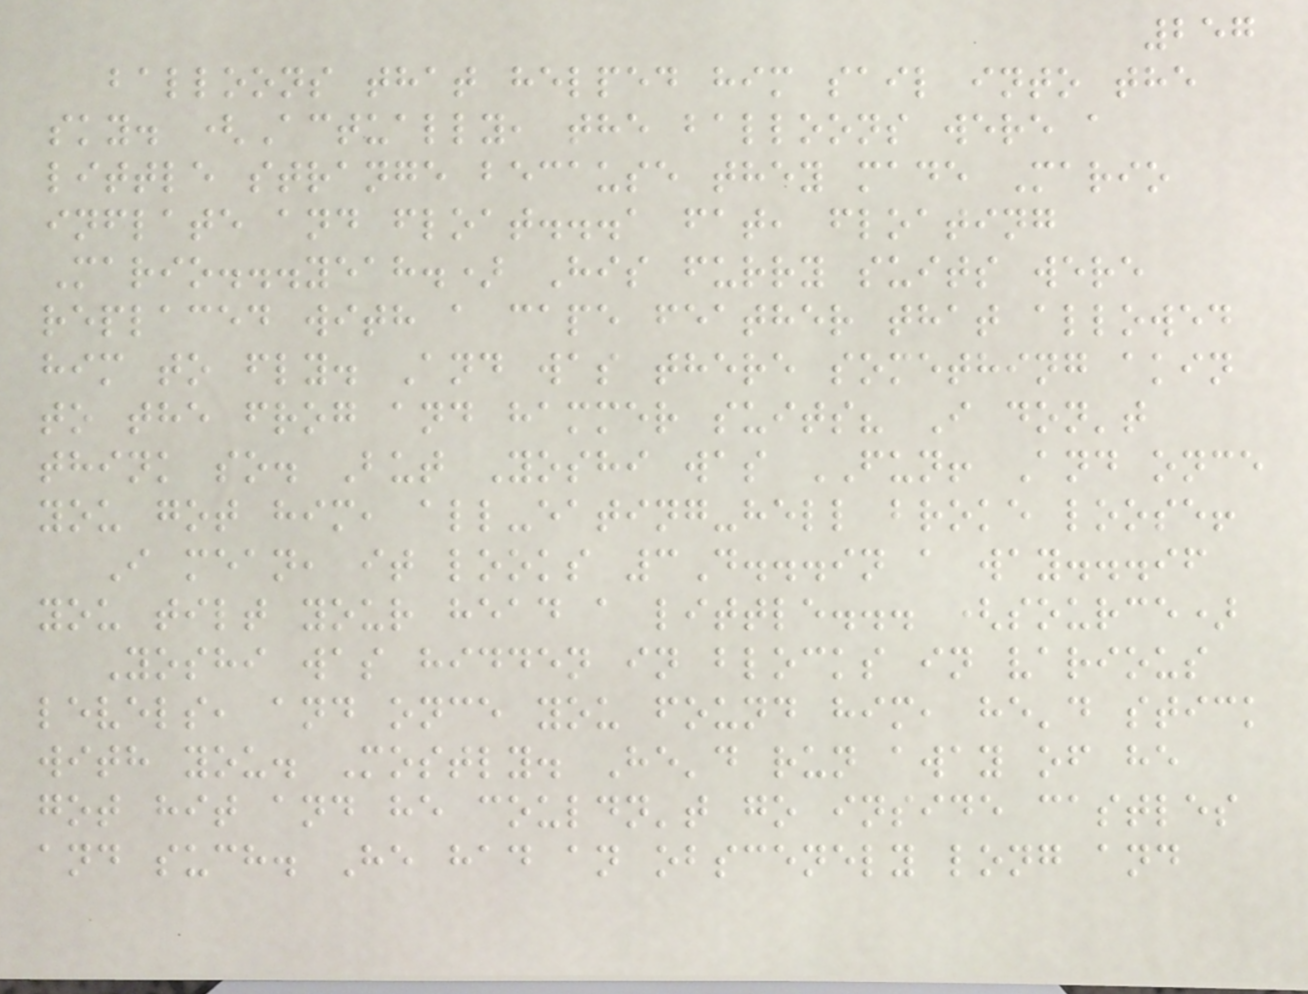257
balloons that helped him sail into the
sky. (Actually, the balloons were a
little strange because they made Mario
inflate and float...a fat, floating
Mario...yeah.) His furry suits were
replaced with a cape feather that allowed
him to fly. And was there something akin
to the frog and hammer suits? I don't
think so. But Yoshi was FUN! And once
you got him, all-eating-hell broke loose!
I mean, it looks 3D...in a way...if
you tilt your head a little... (source)
Yoshi was hidden in blocks in various
levels, and once you found him, he'd stick
with you. Mostly. He'd run away of he
got hit and he couldn't go inside castles
and such. He had an obscenely long and
